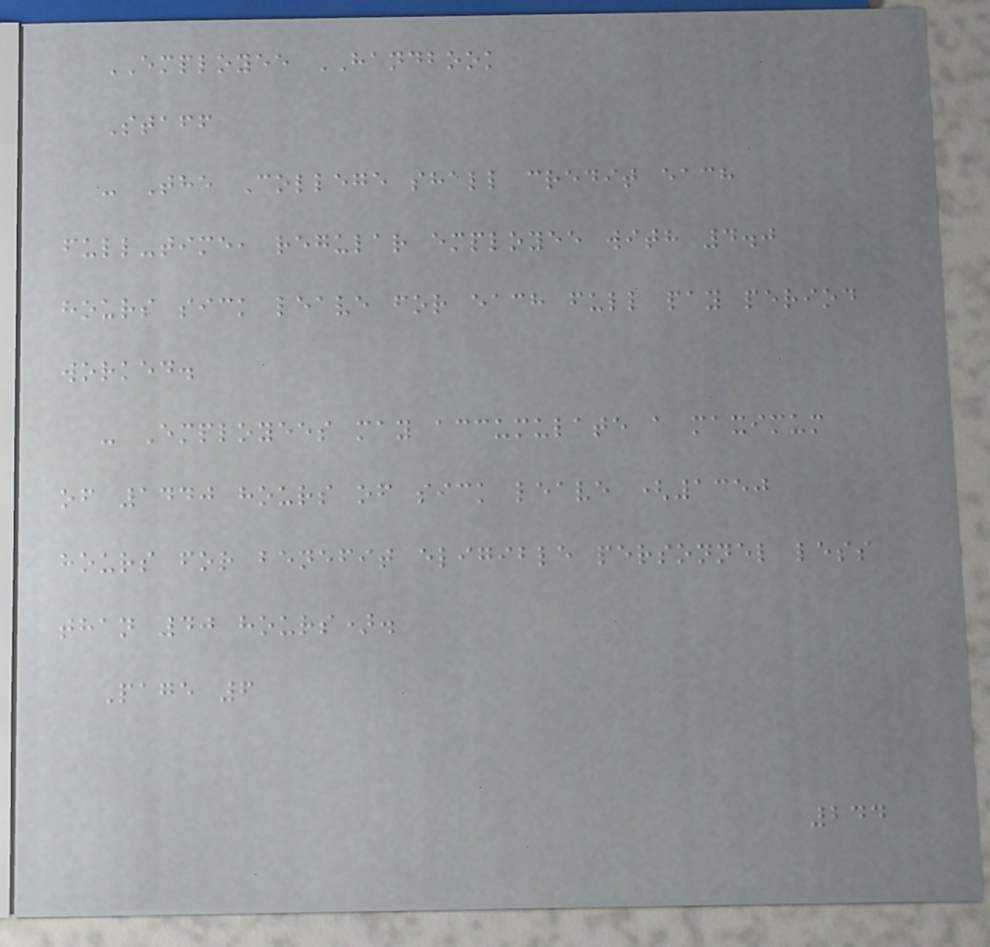EMPLOYEE HANDBOOK
Staff
- The College shall credit each
full-time, regular employee with 4.0
hours sick leave for each full pay period
worked.
- Employees may accumulate a maximum
of 1440 hours of sick leave (1350
hours for benefit eligible personnel less
than 40 hours).
Page 6
244
